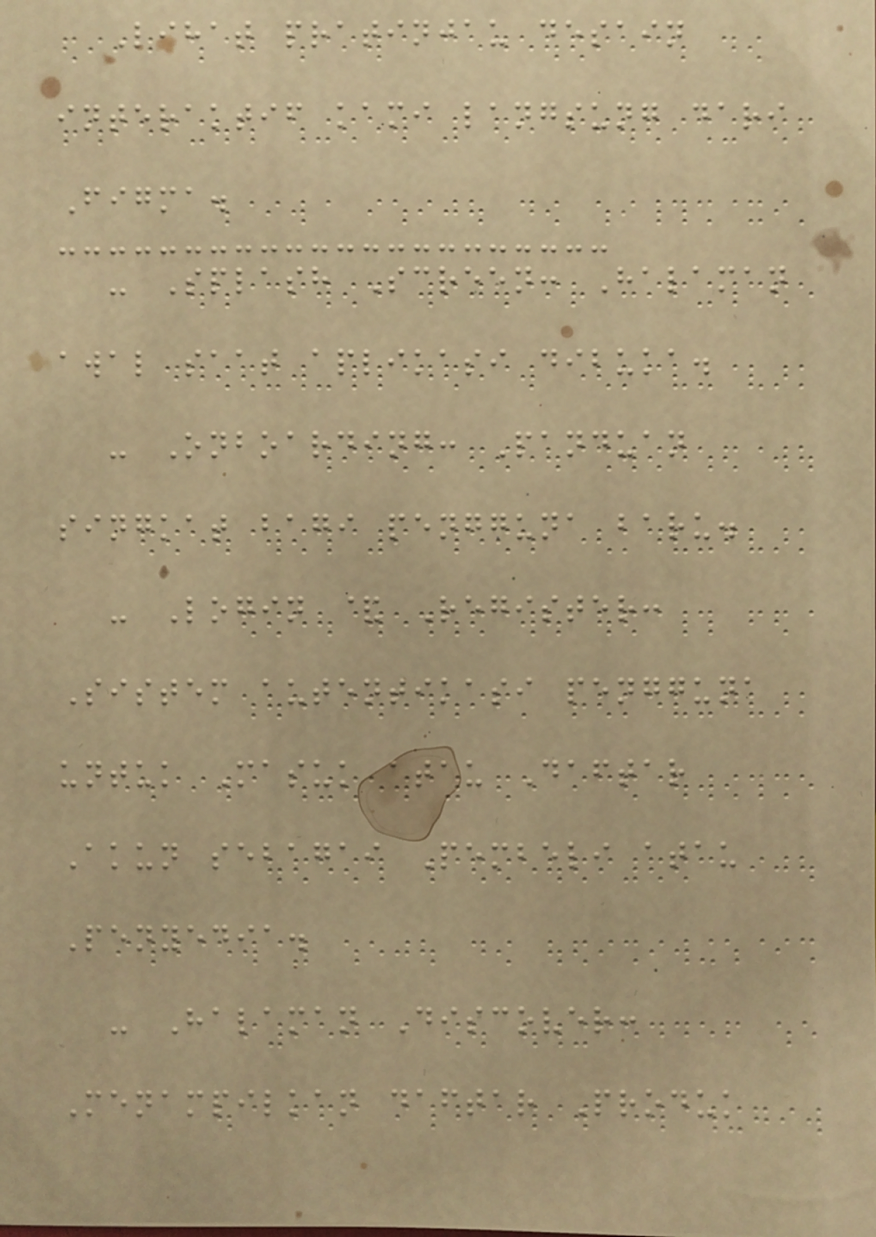Lihat pratinjau desain
interaktif kami langsung dari
Figma.
- Splash Screen: Halaman
awal saat aplikasi dibuka.
- Onboarding: Panduan
singkat bagi pengguna baru.
- Login & Register:
Sistem autentikasi pengguna
untuk Masuk atau Daftar
Akun sebagai Pembeli atau
Penyedia.
- Halaman Discover:
Menampilkan daftar Produk
